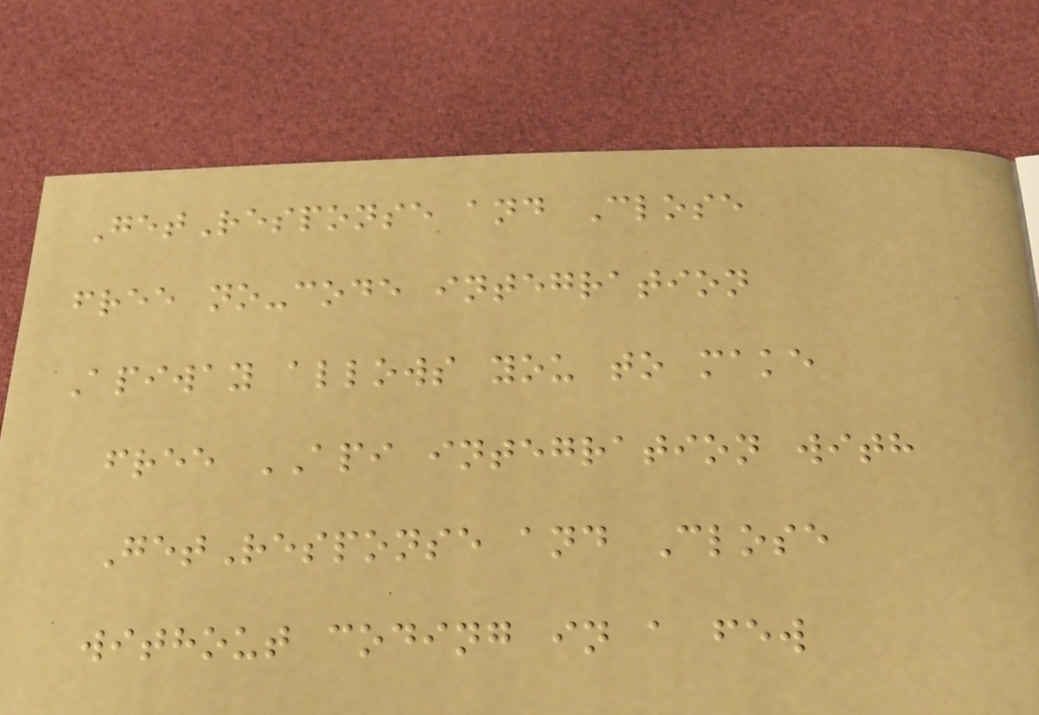GetResponse and Close
free no-code integration
Apiway allows you to make
free API integration with
GetResponse and Close
without coding in a few
